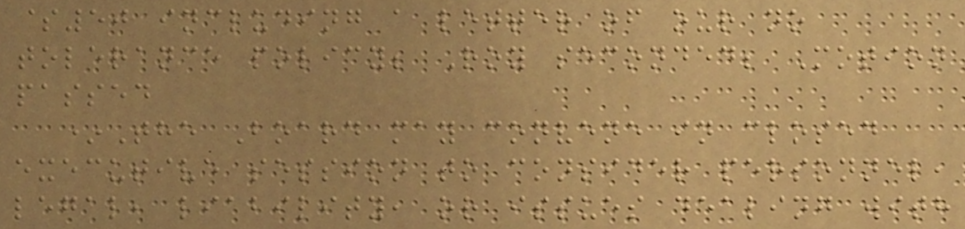$50 including a letter of our no
tolerance policy; Roy seconded; Motion
passed
*The Board may convene in closed
executive session to consider personnel,
legal, liability, or issues dealing with
